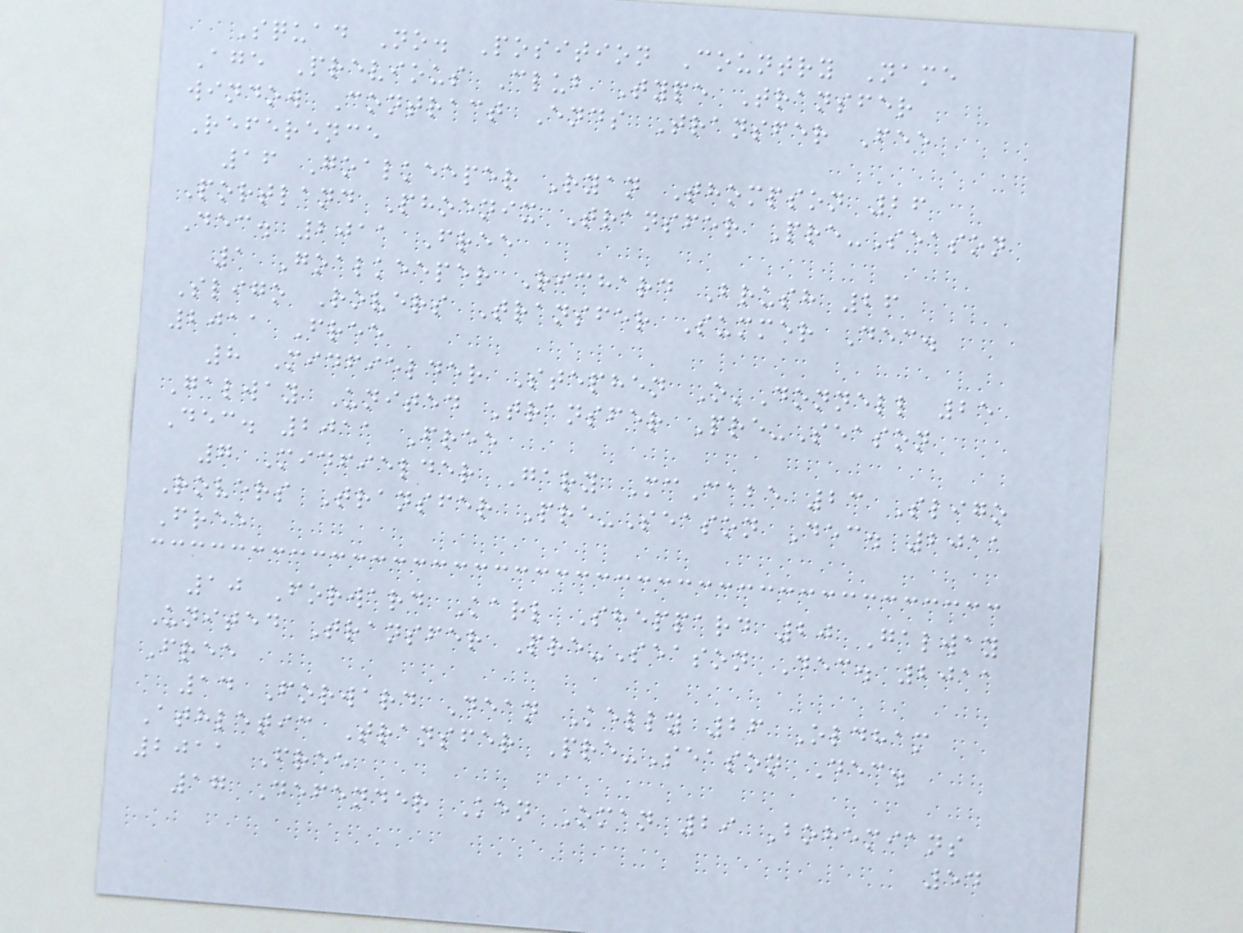Squad No. Position Country Name
Age Previous Club Type Transfer
window Contract Ends Transfer Fee
Reference
16 Goalkeeper Ryan Thompson 26
Portland Phoenix Transfer Pre-Season
Dec. 2011 Free
1 Goalkeeper Richard Brush 26
Sligo Rovers Transfer Summer Dec.
2011 Free
8 Midfielder Stephen O'Donnell 25
Galway United Transfer Pre-Season
Dec. 2011 Free
7 Midfielder Gary McCabe 23 Sligo
Rovers Transfer Pre-Season Dec. 2011
Free
10 Forward Karl Sheppard 20 Galway
United Transfer Pre-Season Dec. 2011
Free
14 Forward Dean Kelly 26 Oldham
Athletic Transfer Pre-Season Dec.
2011 Free
17 Defender Ken Oman 29 Bohemians
54
